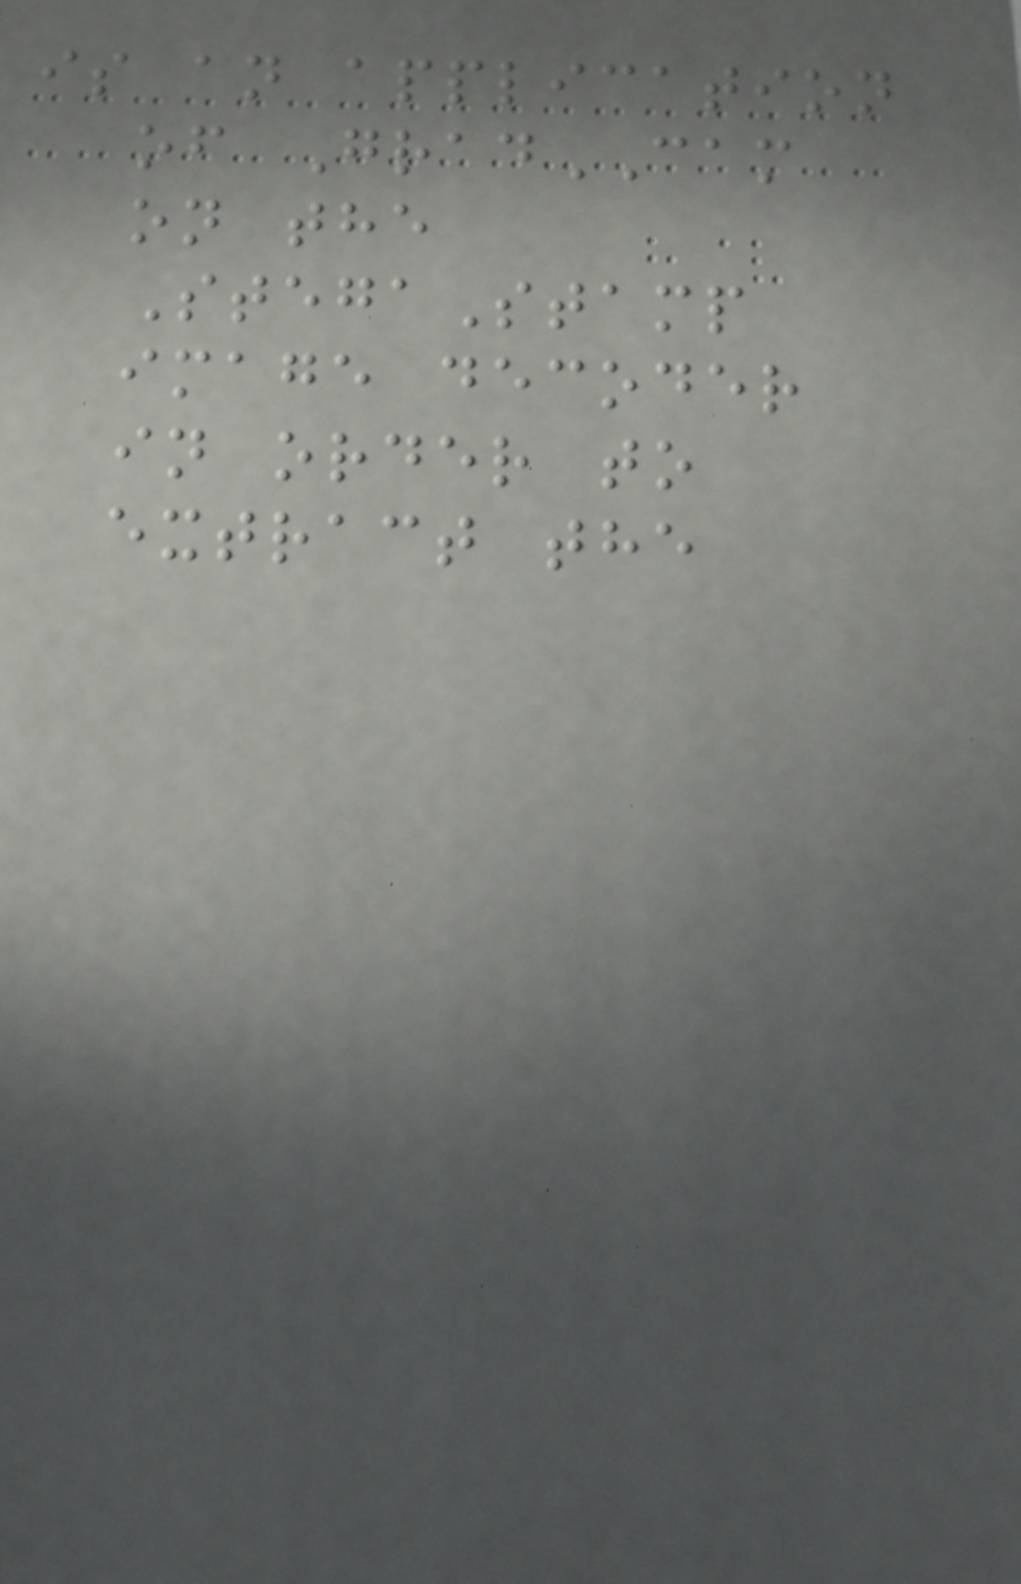is an application
of GradCAM
on the
StegaStamp
image decoder
in order to
extract the
